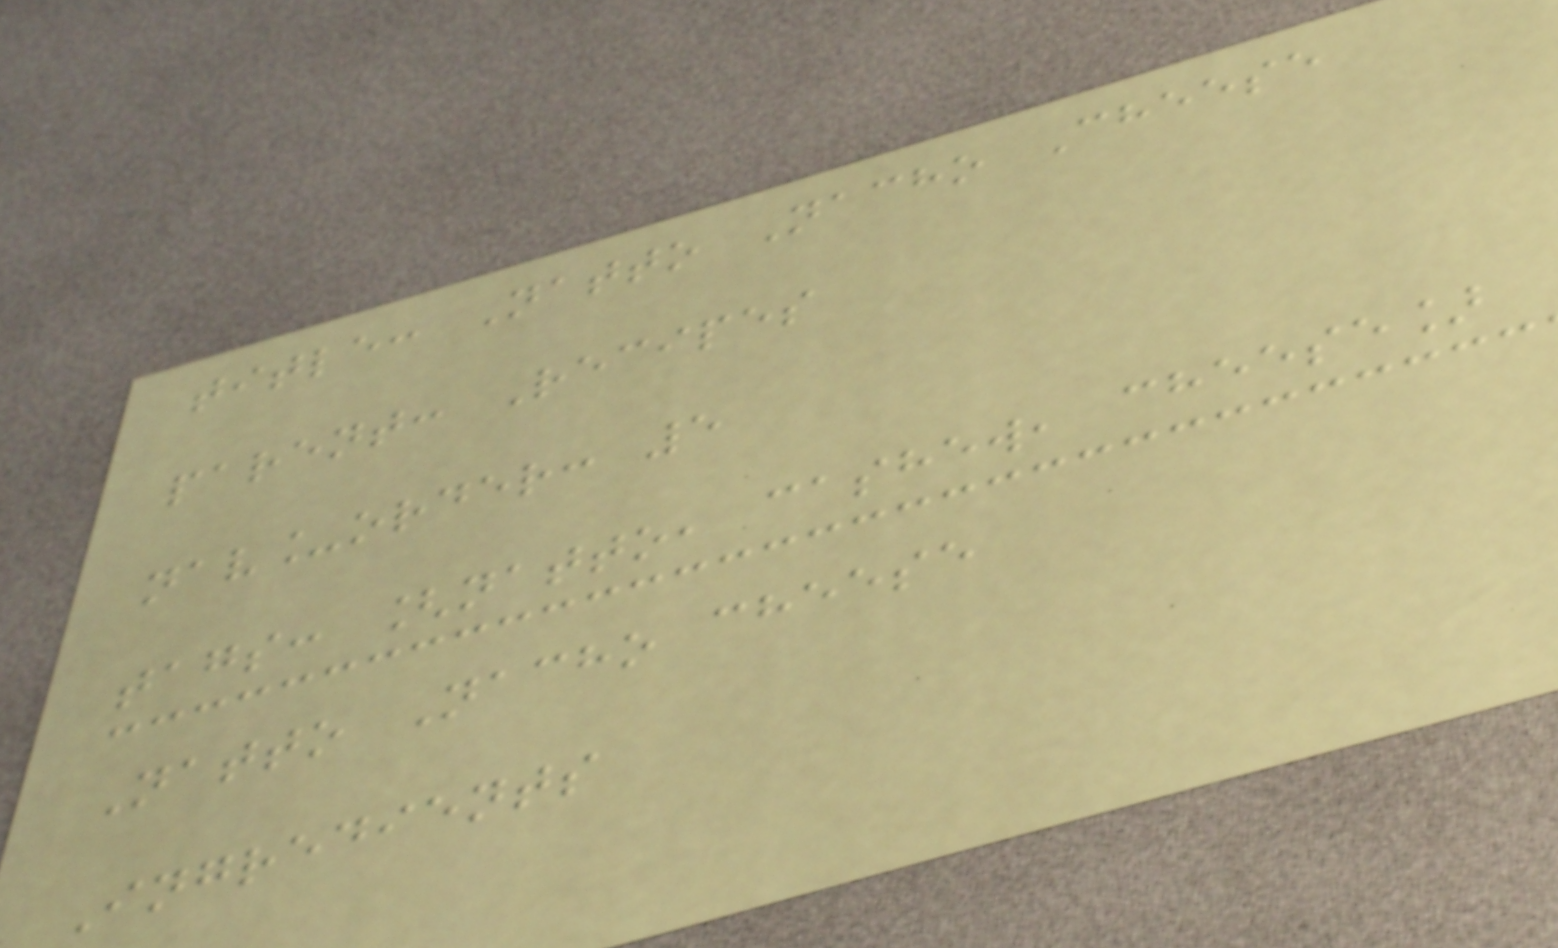title: Natto Nacho Cheese
parent: Recipes
nav_order: 5
tags: [natto, cashew, cheese]
Natto Nacho cheese
Ingredients
